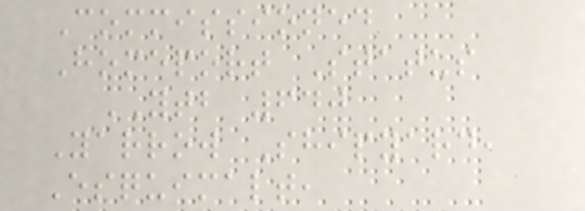Commissioned
Homeport Status
YTB 640
Yarrow Shipyard,
Esquimalt,
